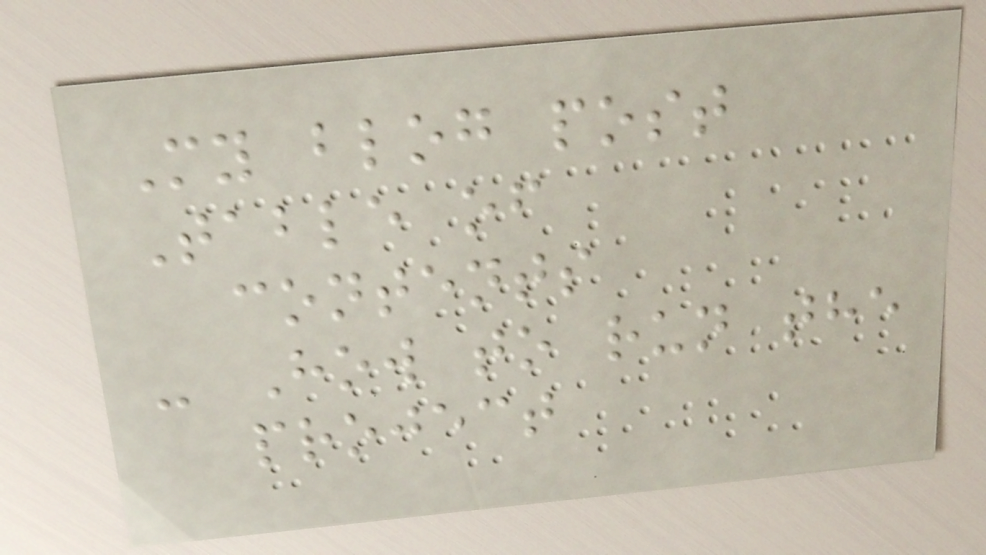My blog post
Table of
contents
- How to run the
project
